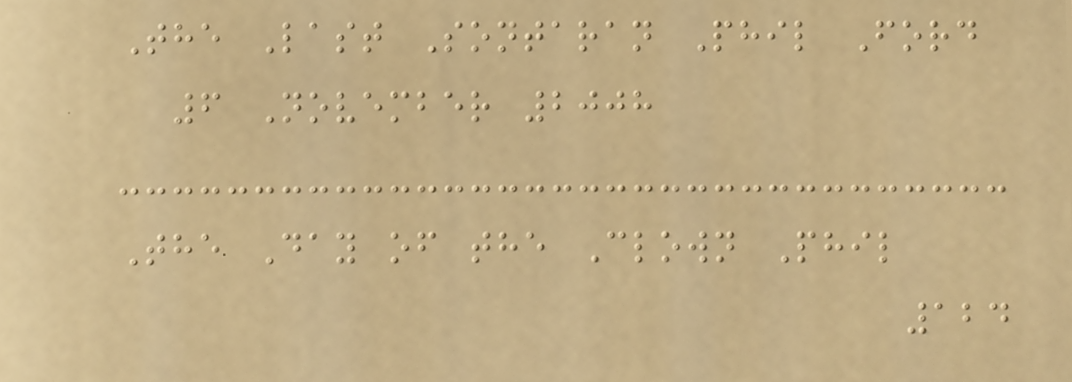The Last Sontaran Phil Ford
6 November 2008
The Day of the Clown Phil
124
